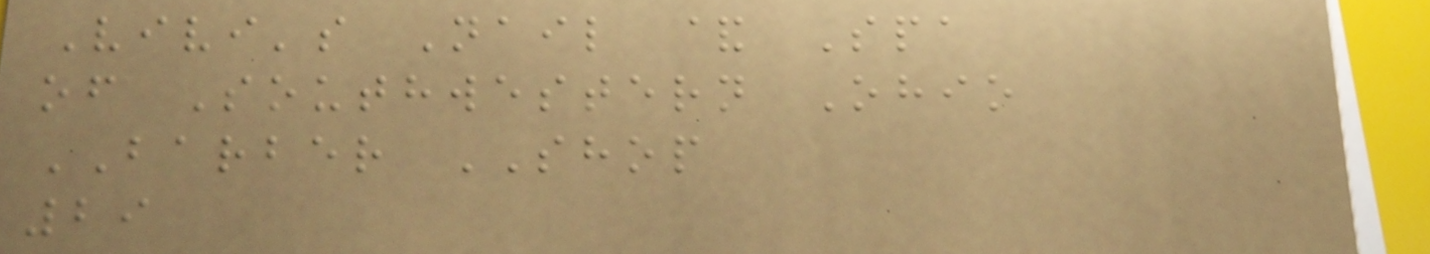Vivi's Nail & Spa
of Southwestern Ohio
BARBER SHOP
29
